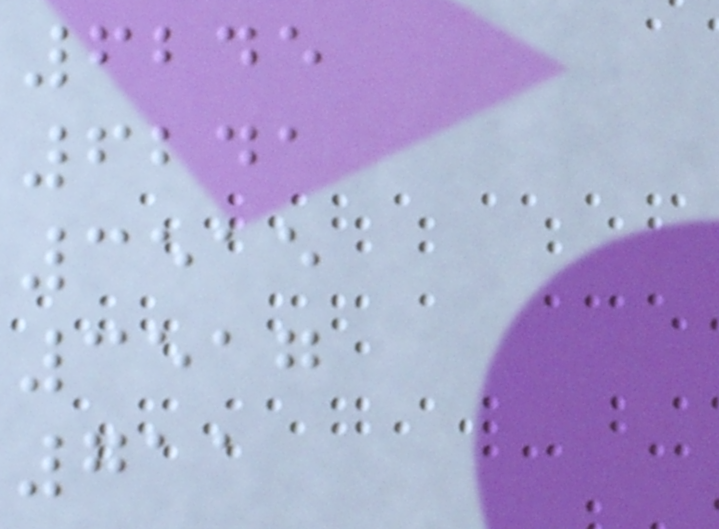6245
6241
3515
3517
711
